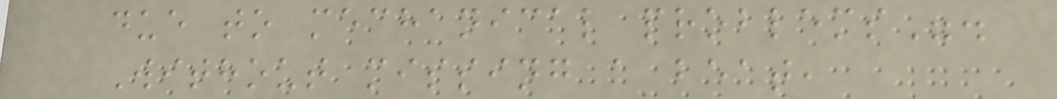due to mechanical problems".
Without missing a beat,
